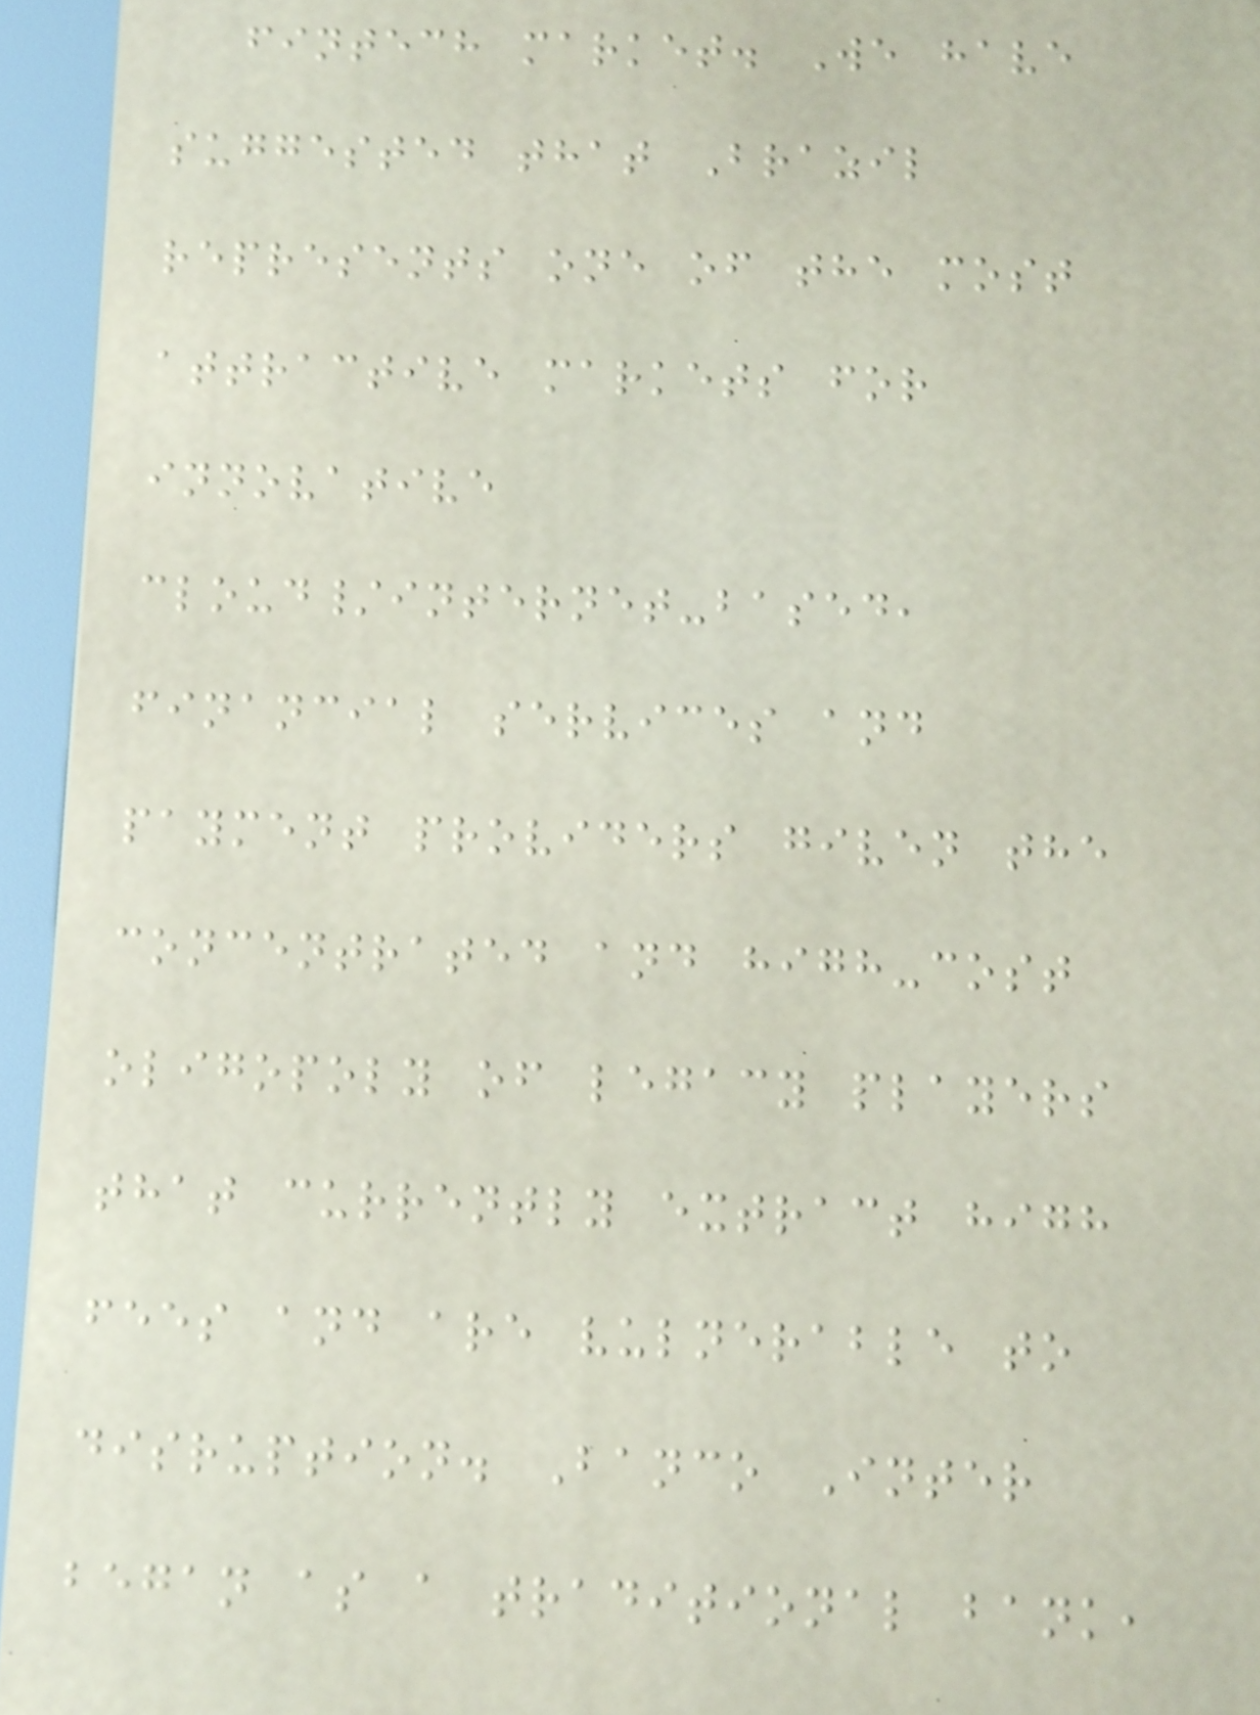fintech market. We have
suggested that Brazil
represents one of the most
attractive markets for
innovative
cloud/internet-based,
financial services and
payment providers given the
concentrated and high-cost
oligopoly of legacy players
that currently extract high
fees and are vulnerable to
disruption. Banco Inter
began as a traditional bank,
